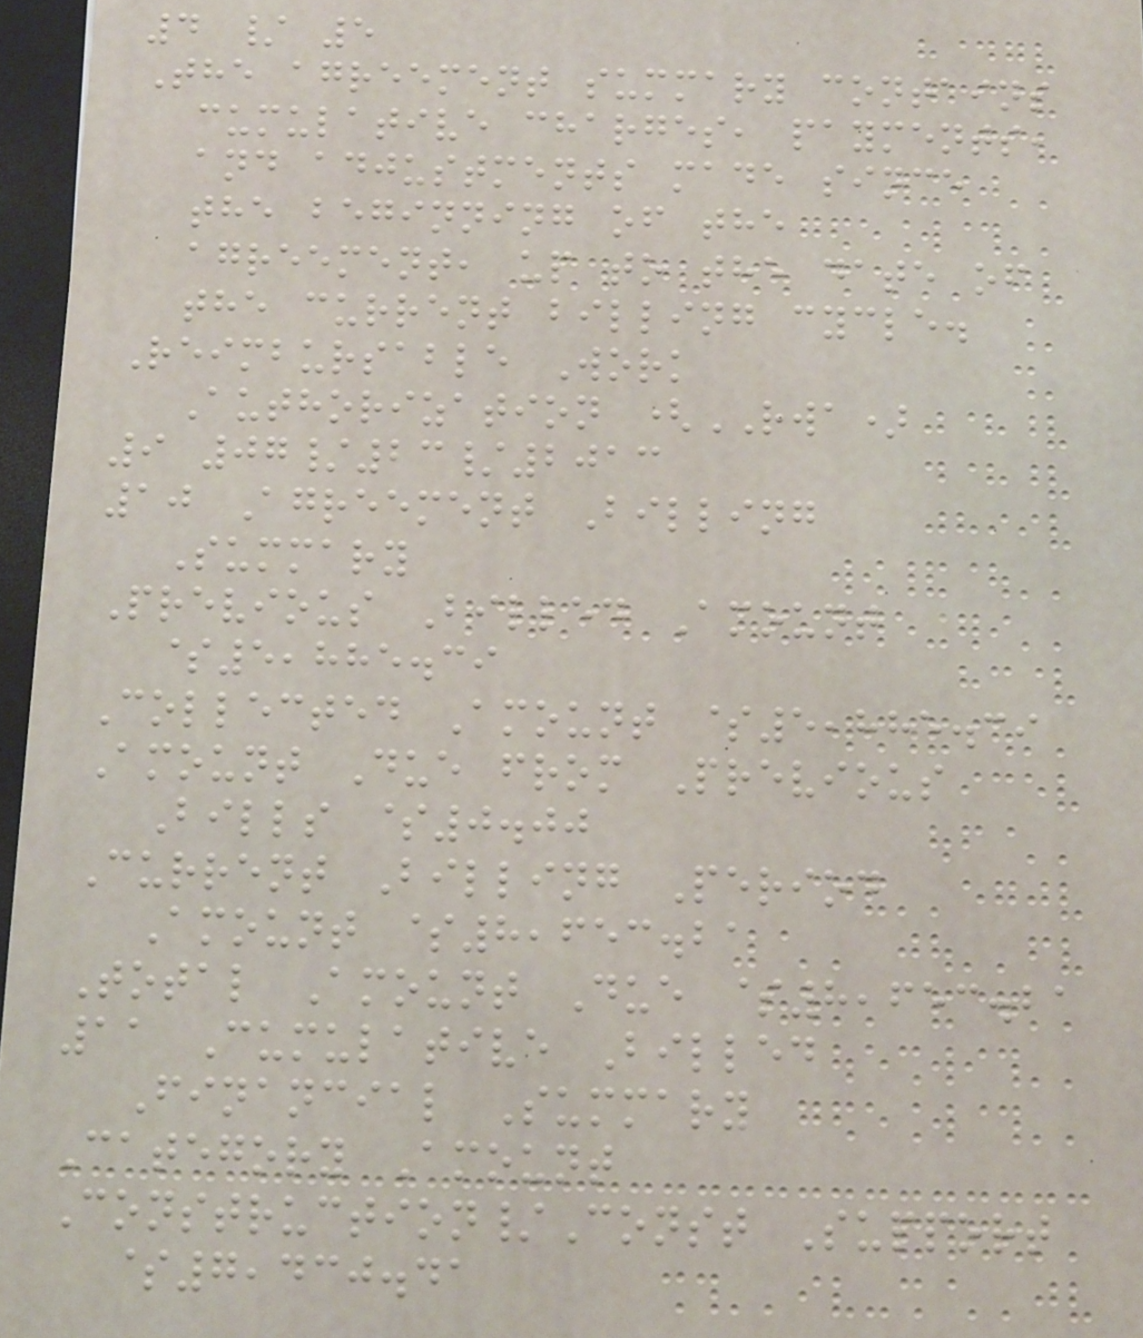4 / 5
The agreement summary contains
cumulative charges, payments,
and adjustments made since
the beginning of the
agreement, up to the date of
the current billing cycle.
Reimbursable Work
Authorization (RWA)
9 07/23/2013
10 Agreement Billing
Summary
Previous Billed Amount
$5,885.39
Collected Amount $5,885.39
Amount Due from Previous
Bills $0.00
Current Billing Period
Amount $8,653.21
Total Amount Due $8,653.21
11 Cumulative Billed
Financial Summary
Category Amount
Construction/Const Support
$7,430.41
